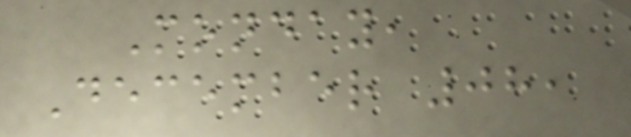Monday,
December 08,
